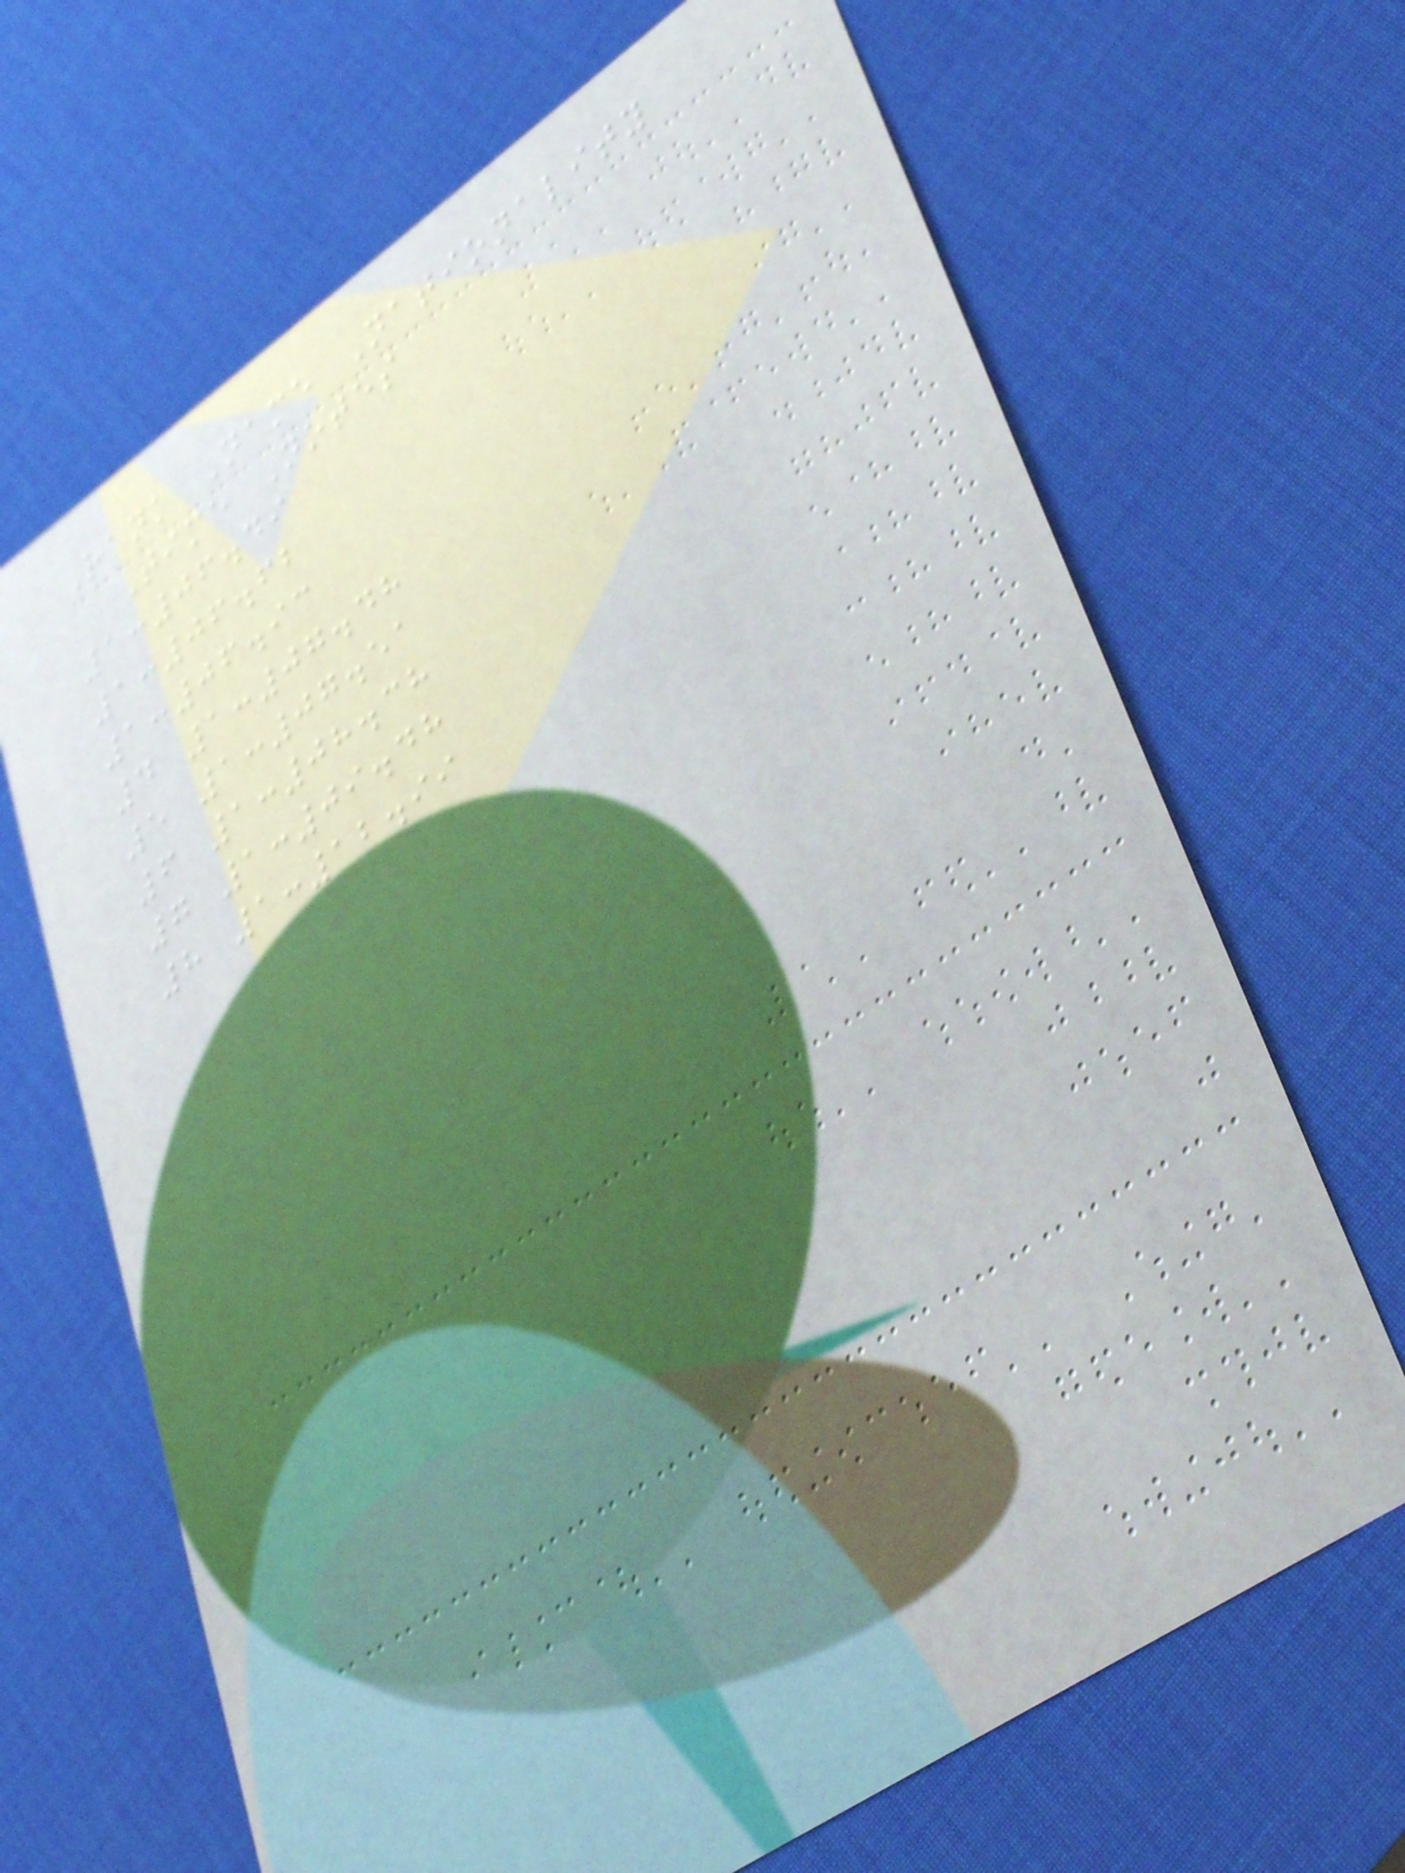Rank Name Nationality
Time Notes
1:06.49
1:06.62
1:06.93
4 1:07.48
5 1:07.51
6 1:08.38
7 1:09.48
8 1:12.99
